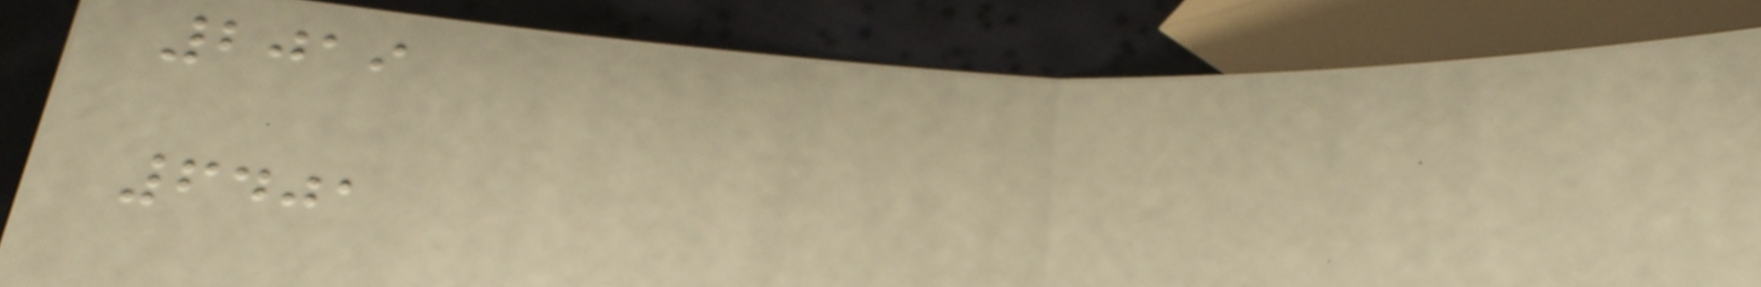2019
6401
